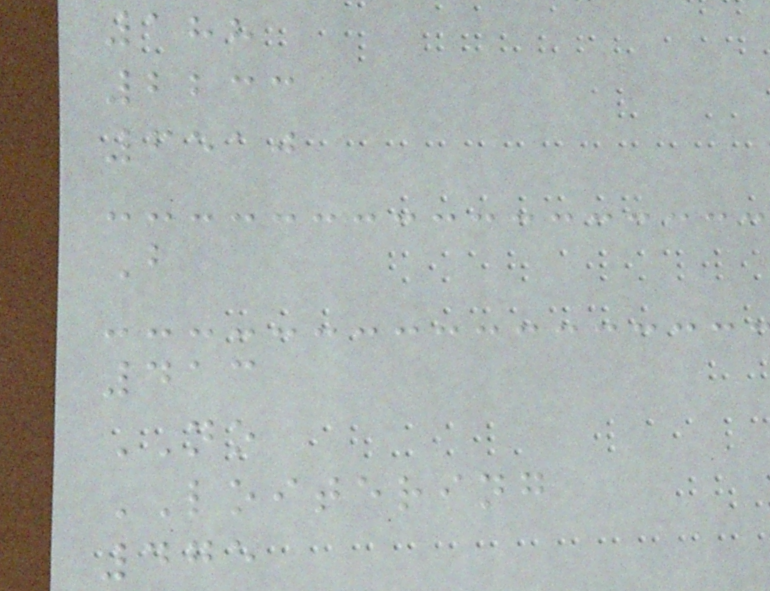188
2233
6510
B
413
NO
LOITERING
475
